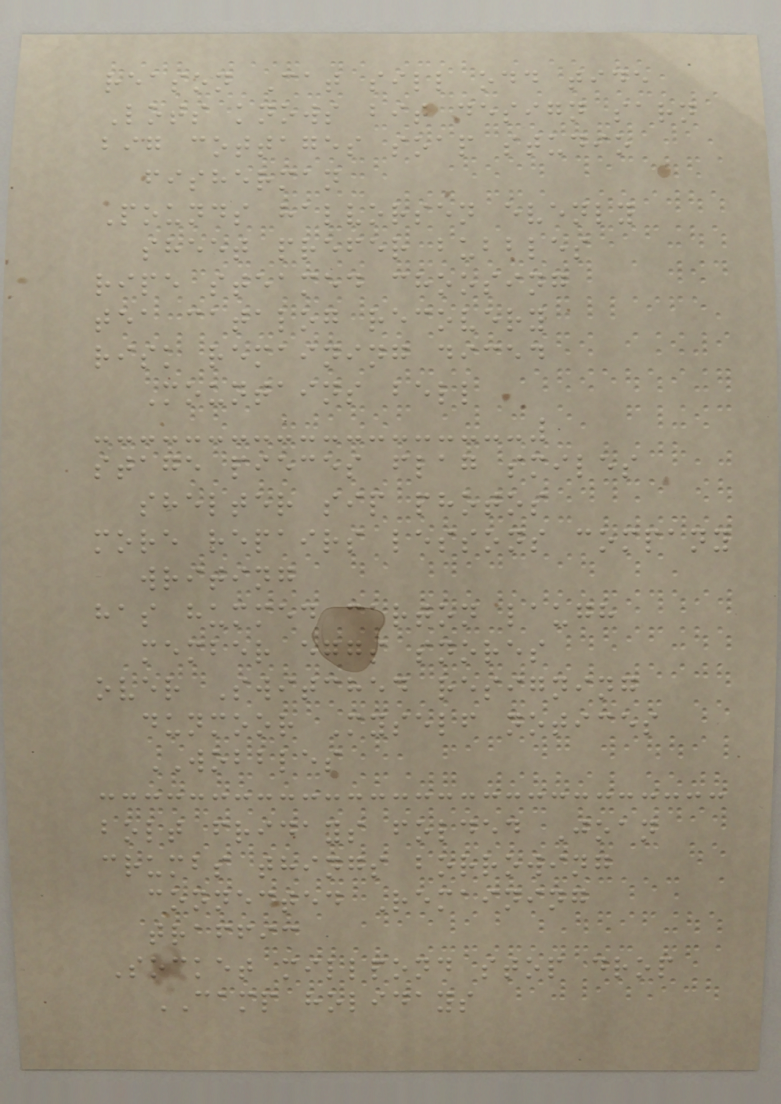reason Cat sill odd tide
Lots knows bit design sarn
big cottages soap studio
fisherman
Pounds halvorsen evenly
sheet prefer bubbles
ripe steamed choosing
tea catalog recovery
risk remaining diced
Mountains bell
stage pieces flag smiles
shelter sip photos
more repairs lessons company
writing
has hummed carton laugh
member eggs snores
over Switched resigning
dunmoor Myself notices
WOBBLES
bolt fridays folded Joan
crumbs things borrowing
connected Remaining
traffic
Socket millpond stop drop
CAMP holidays
